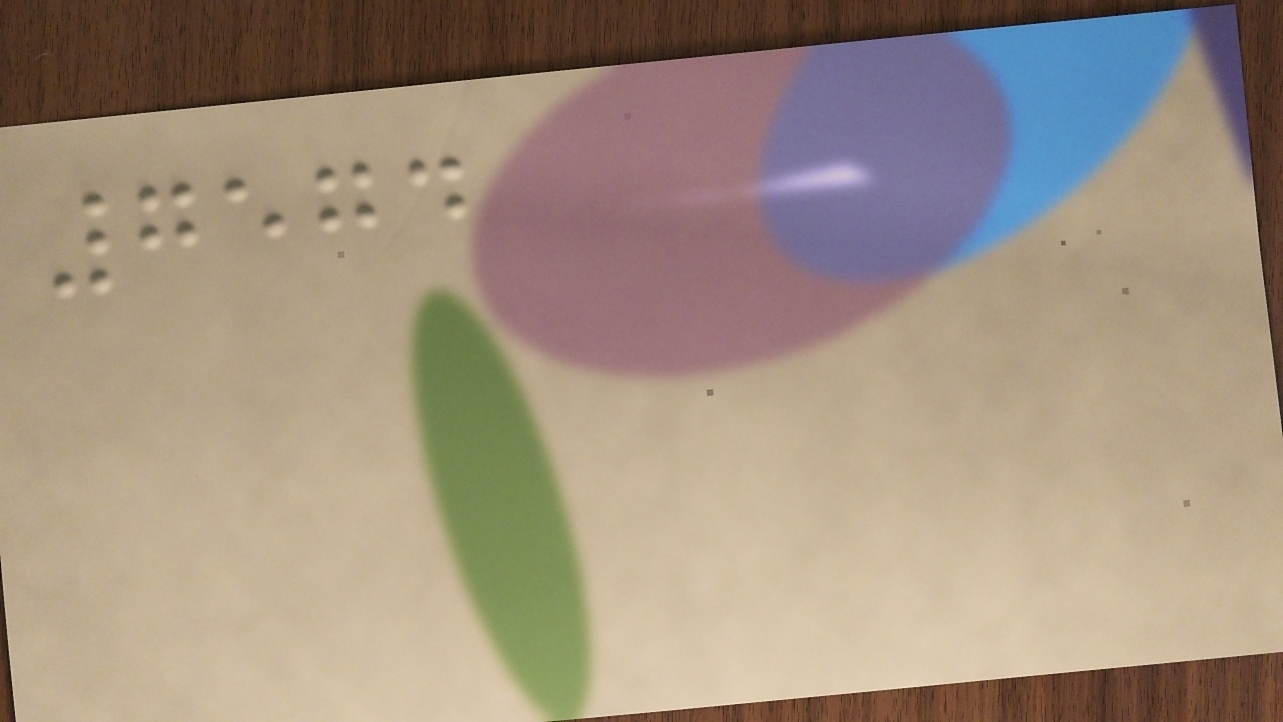7574
